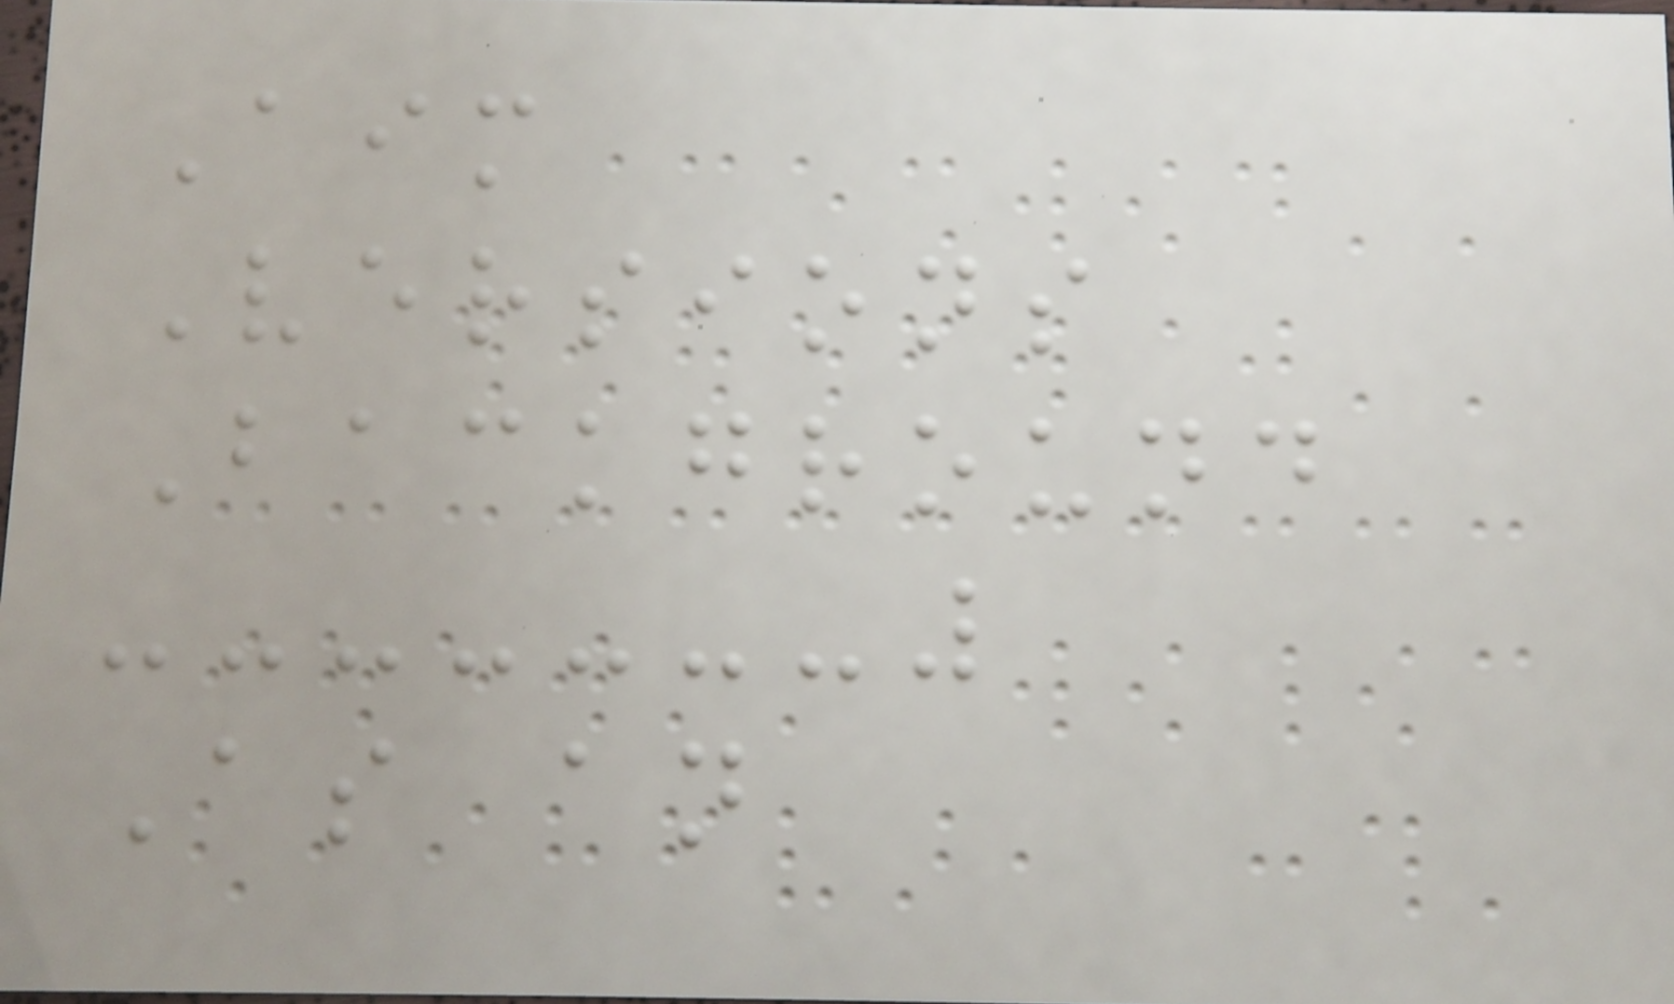Aim
Versions
Background
As an
